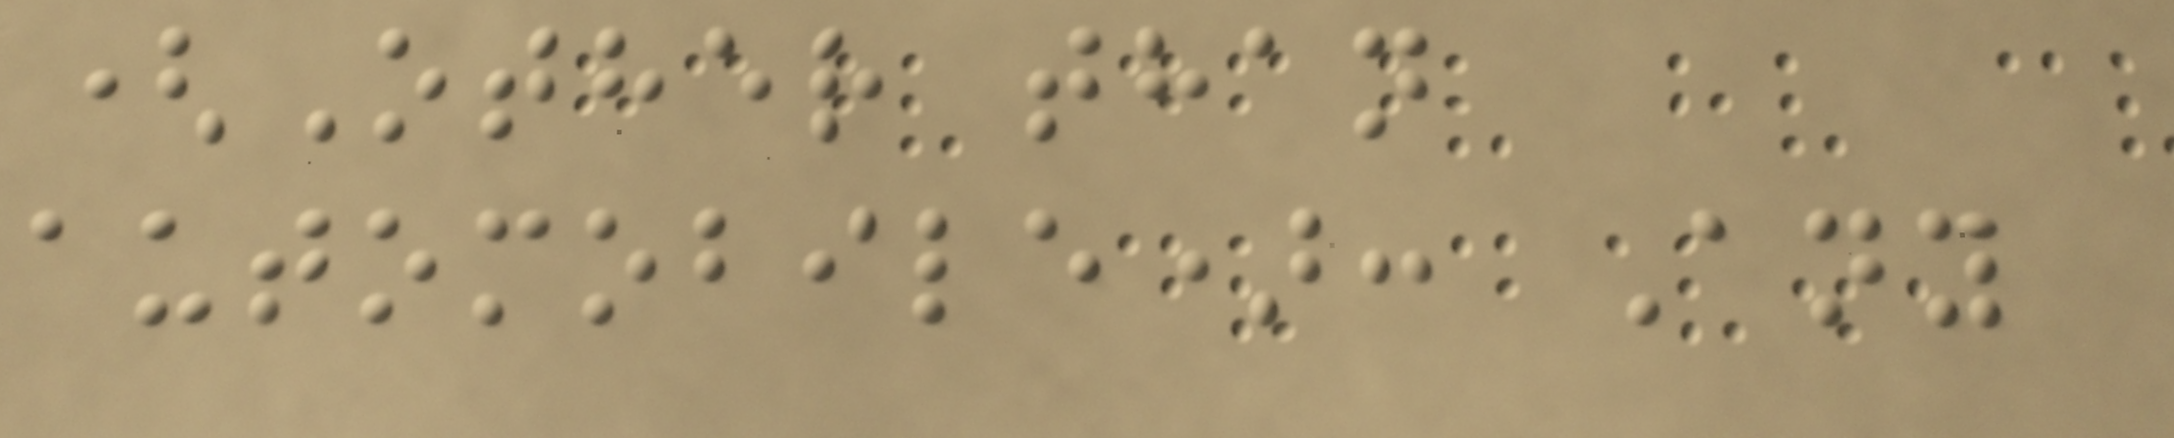(Other than
automobile): Any
